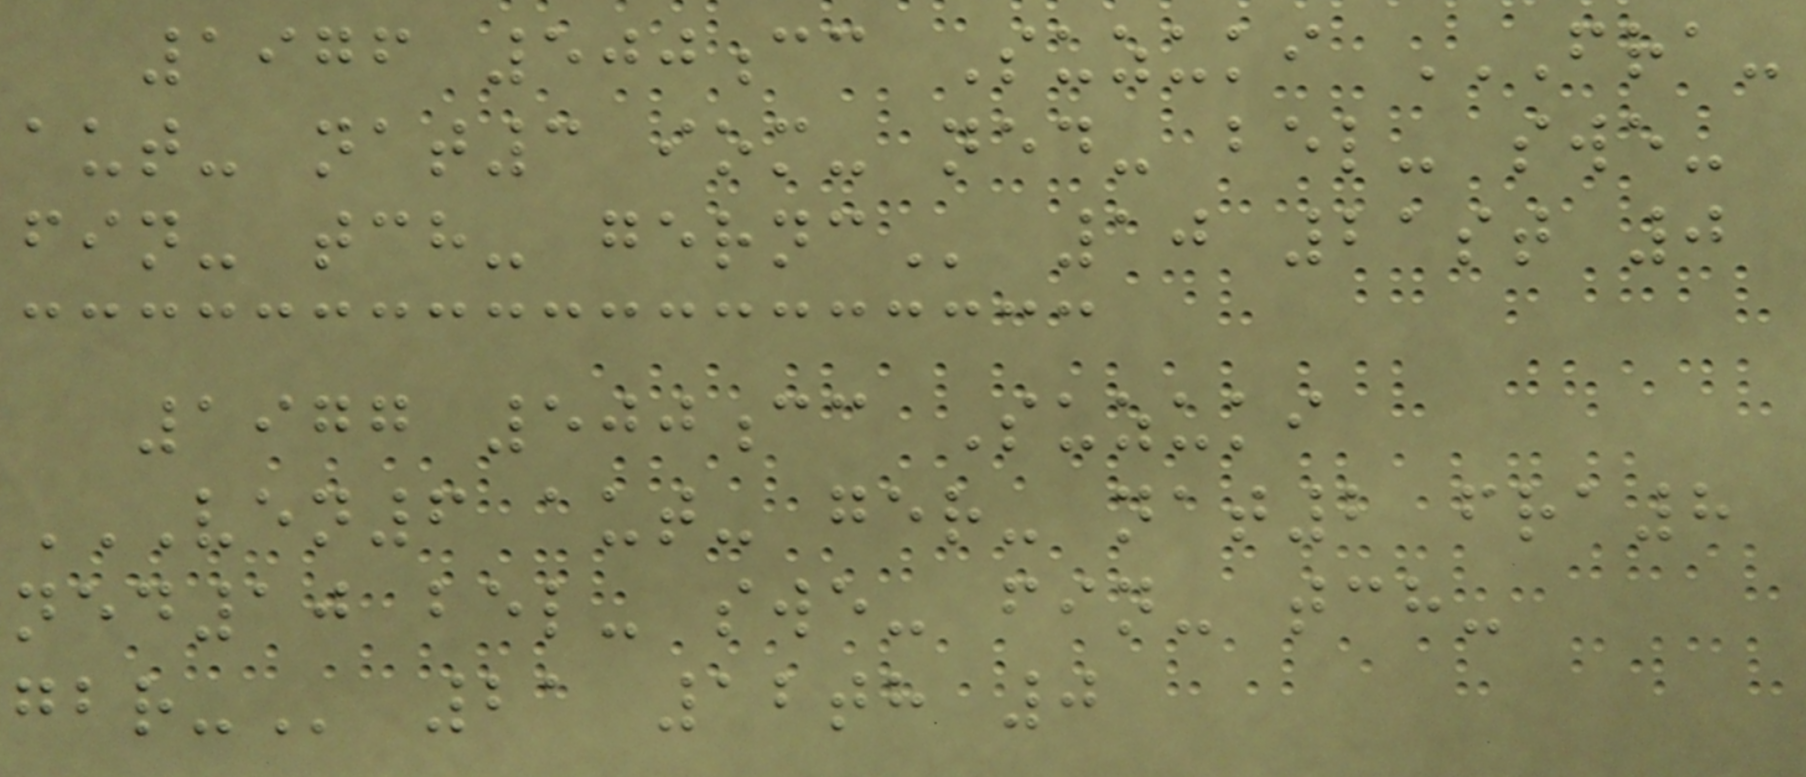1976 500cc Suzuki FRA-
AUT- NAT3 IOM- NED- BEL- SWE-
FIN- TCH- GERNC 10 21st 0
1977 500cc Suzuki
VEN6 AUT- GER- NAT2 FRA8
NED10 BEL- SWE- FIN- TCH-
GBR- 21 12th 0
